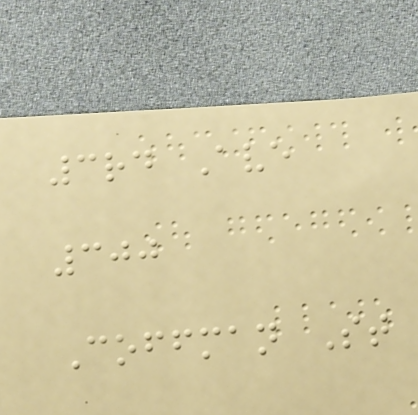3rd Ave
300
Coffman St
